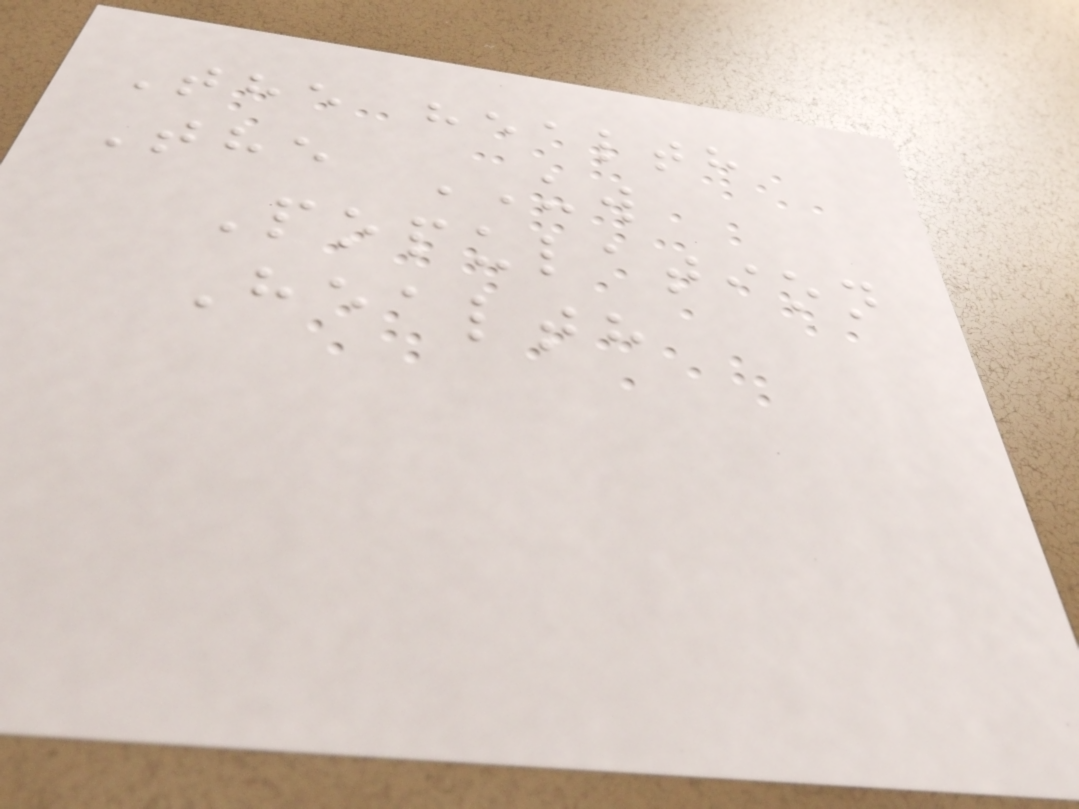The health
The UW
Population
Health
